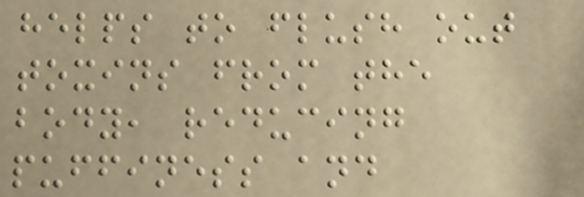helps to flush out
toxins from the
body, reducing
puffiness and
